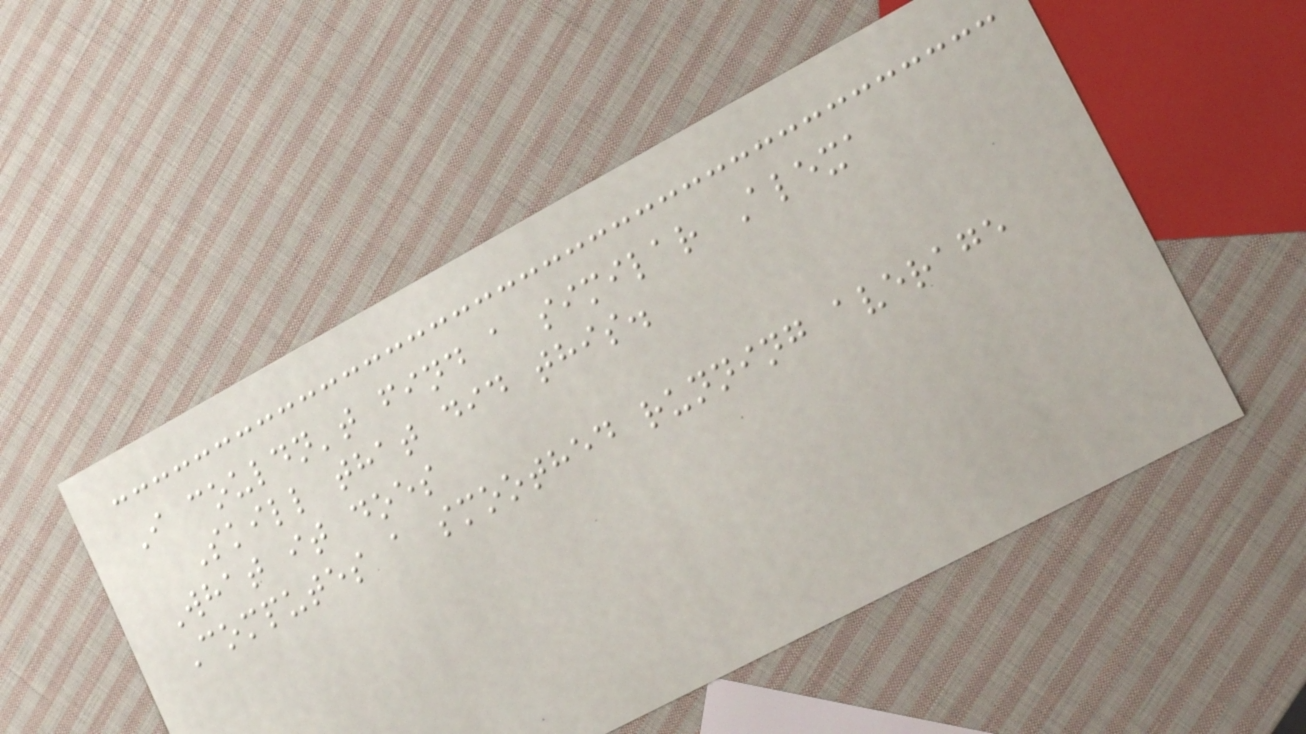I couldn't find a similar Alexa
Skill that did this.
What it does
Computes a smoothed running average
